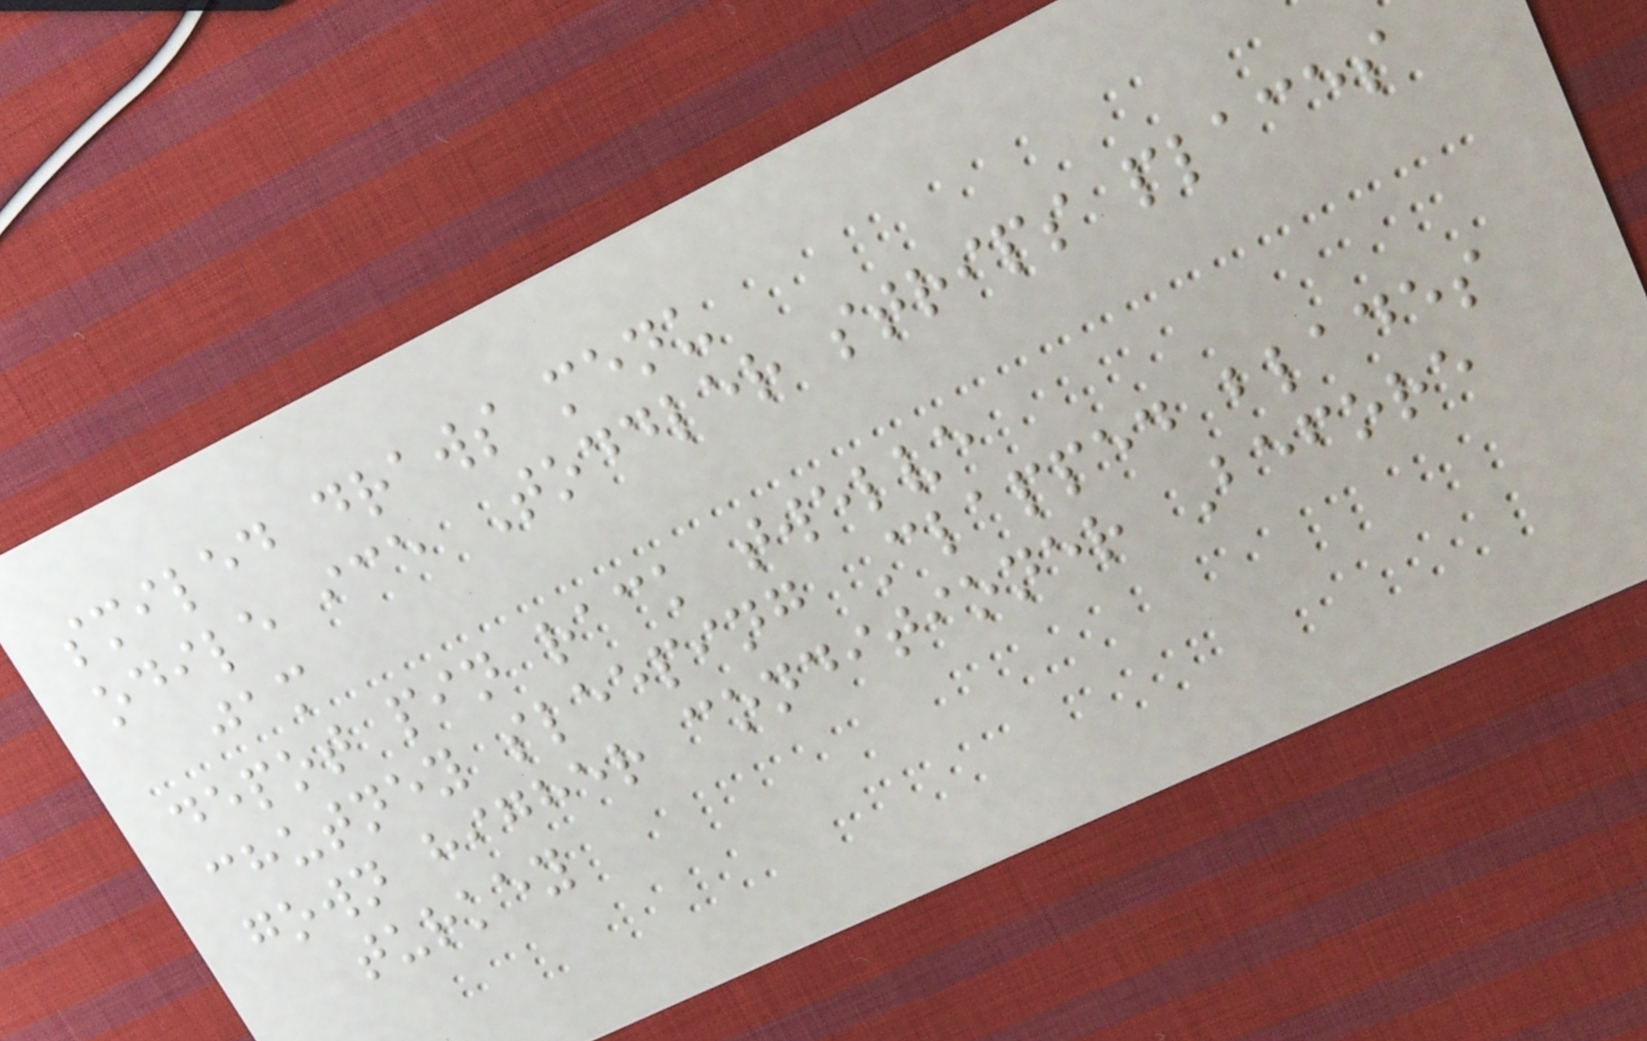smiled draws menu
odile ice Toddler strips places
jam
depot pin rack twelve
chutney sleeping Clapped blades
gown higher conditioner Before
turkey
